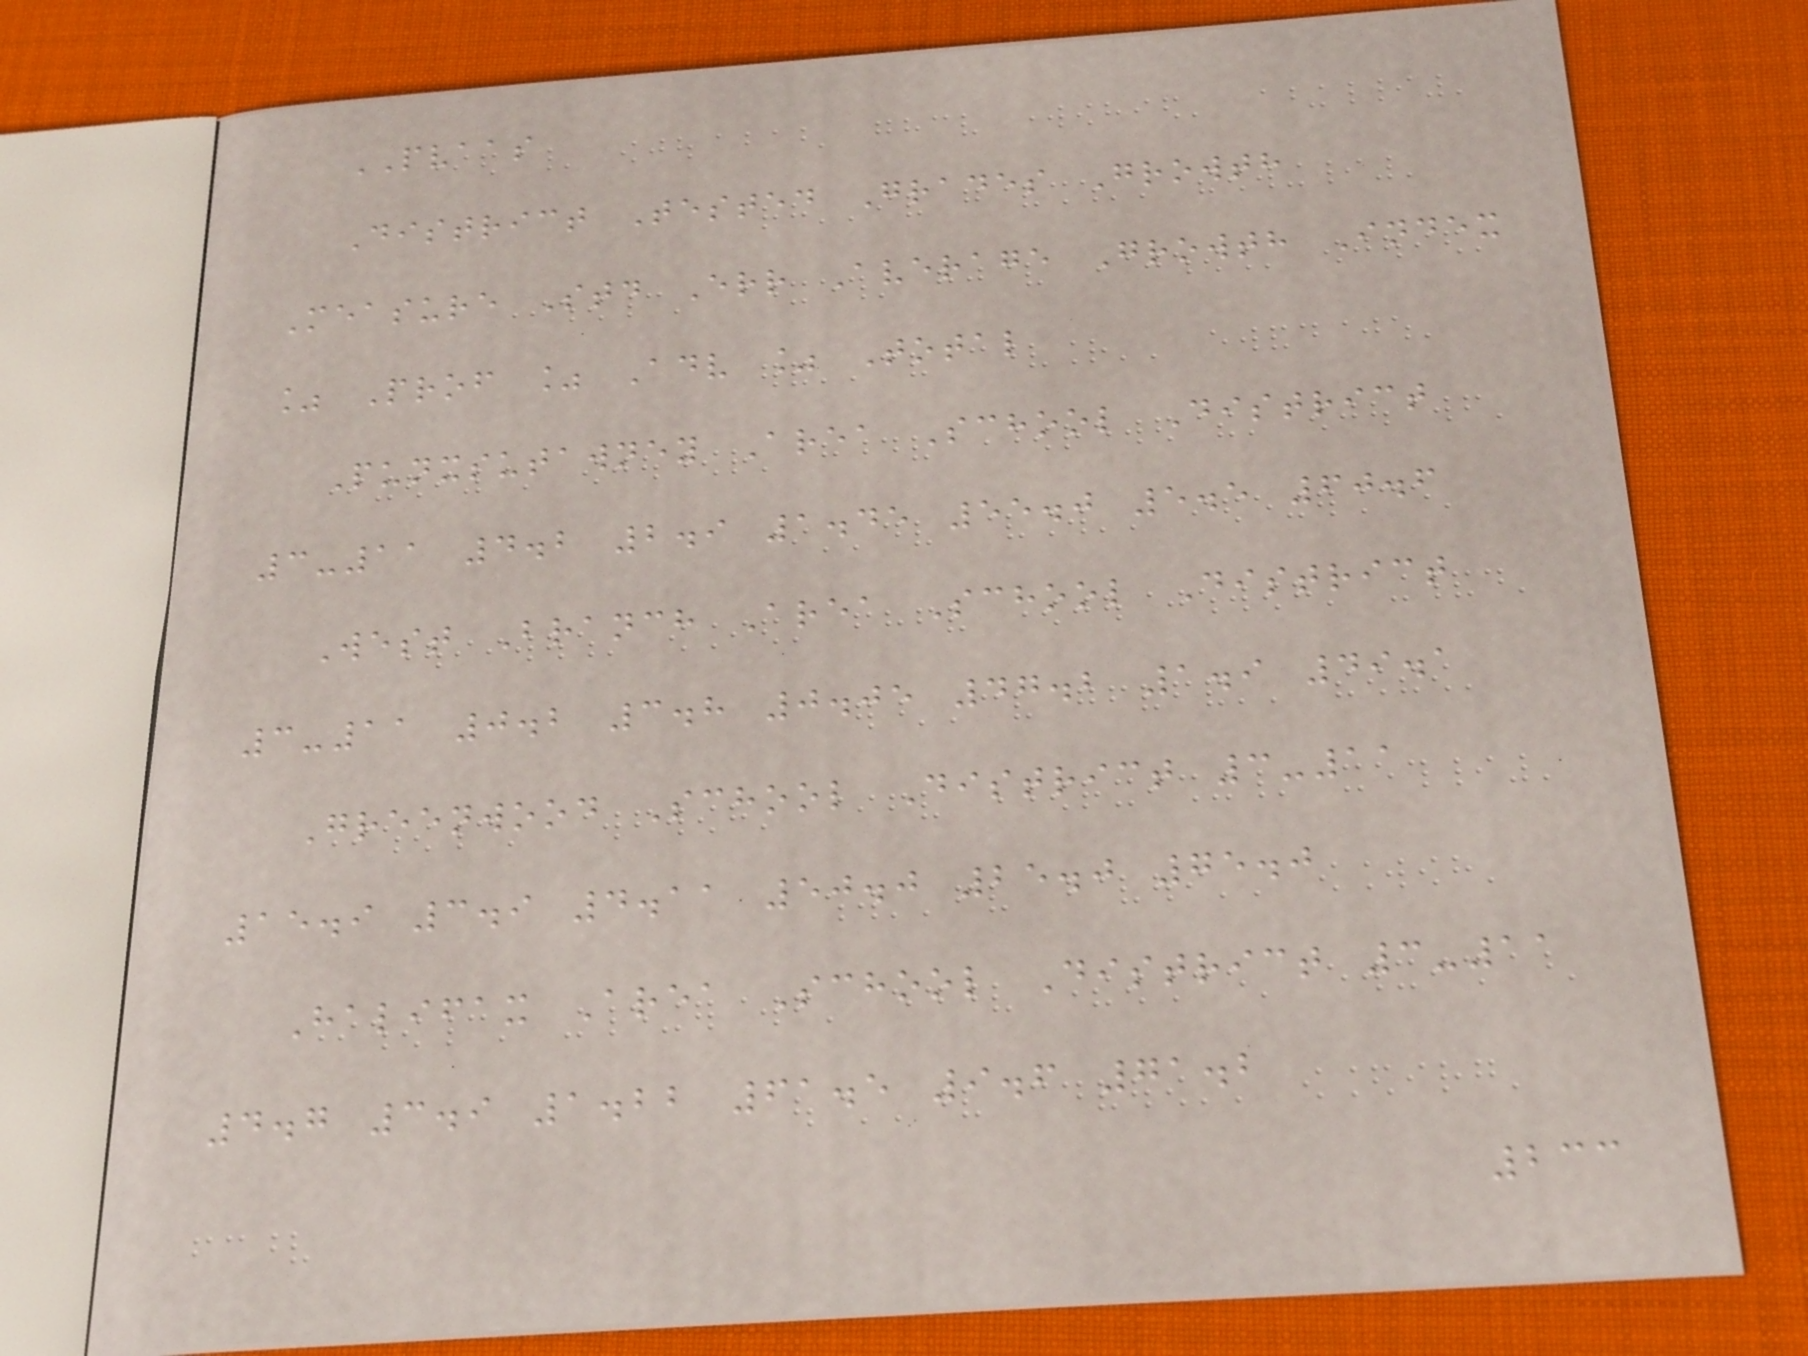PVAAS
District Tested Grades Growth
Measure Std Err Average Growth Index
% Prof % Adv % Total
Punxsutawney Area School District
3-11 4.2 2.9 1.45 55.0 5.5 60.6
West Branch Area School District
3-11 0.2 3.8 0.05 47.2 1.9 49.1
Greenwood School District 3-11
15.9 3.9 4.11 50.0 25.0 75.0
Halifax Area School District 3-11
4.7 3.9 1.22 61.5 9.6 71.2
233
